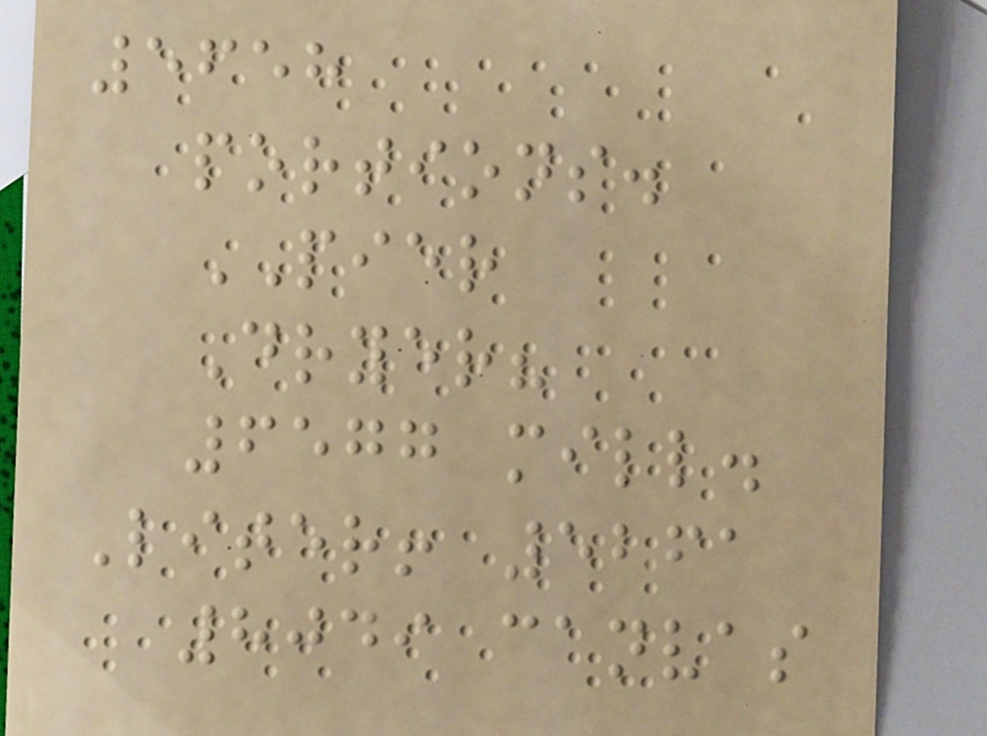5658
portions.
PIER
Dryer?
6577 mill.
Liter! 5261
8049 canvas
